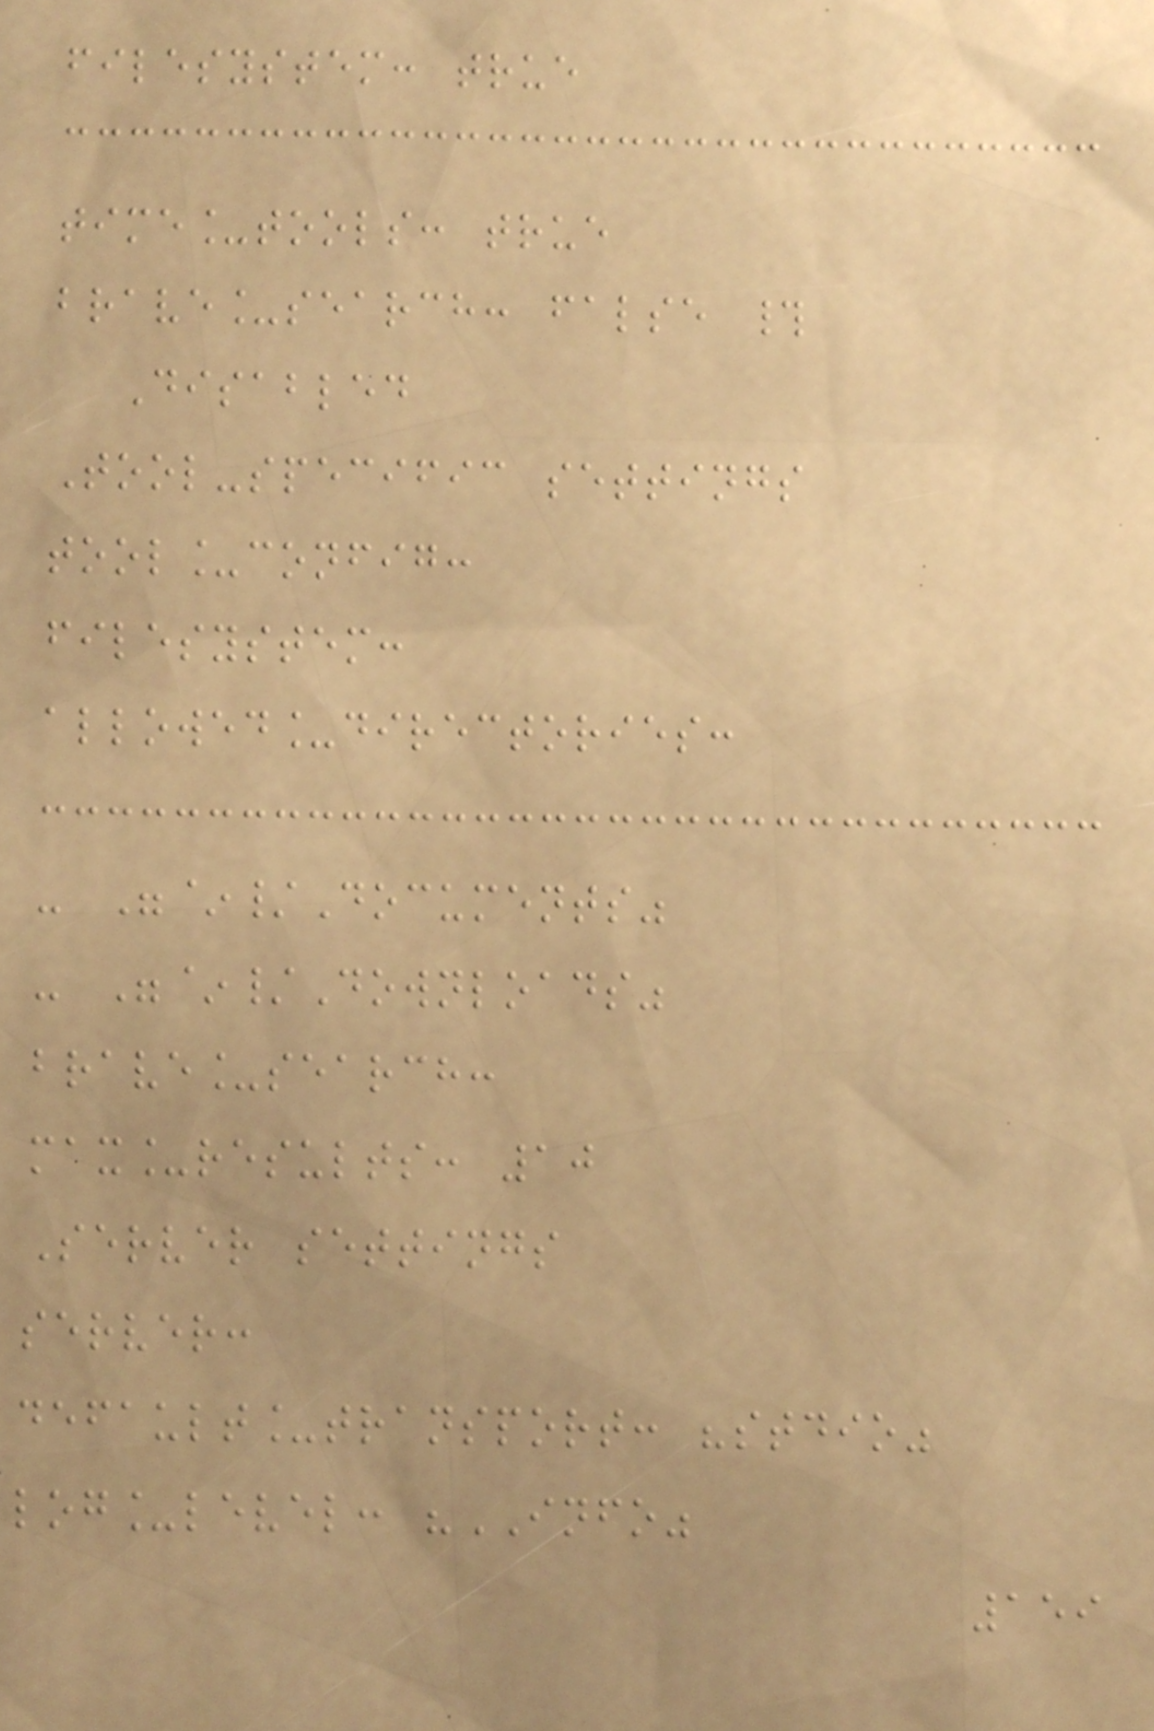filesystem: true
time_tools: true
brave_search: false #
Disabled
Tool-specific settings
tool_config:
filesystem:
allowed_directories:
- "~/Documents"
- "~/Downloads"
brave_search:
max_results: 10
Server settings
server:
default_transport: "stdio"
log_level: "INFO"
159
